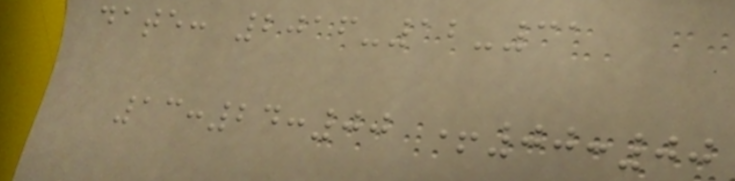date: 2016-12-31
13:24:00 +00:00
